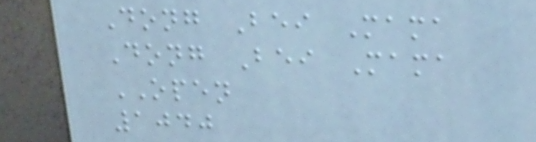Dong Bei Mama
Dong Bei Mama
OPEN
1040
